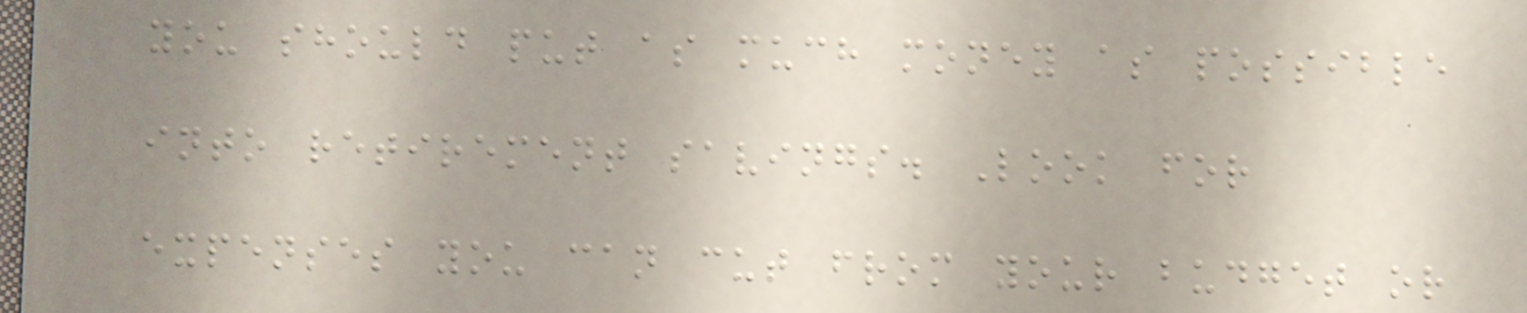you should put as much money as possible
into retirement savings. Look for
expenses you can cut from your budget or
